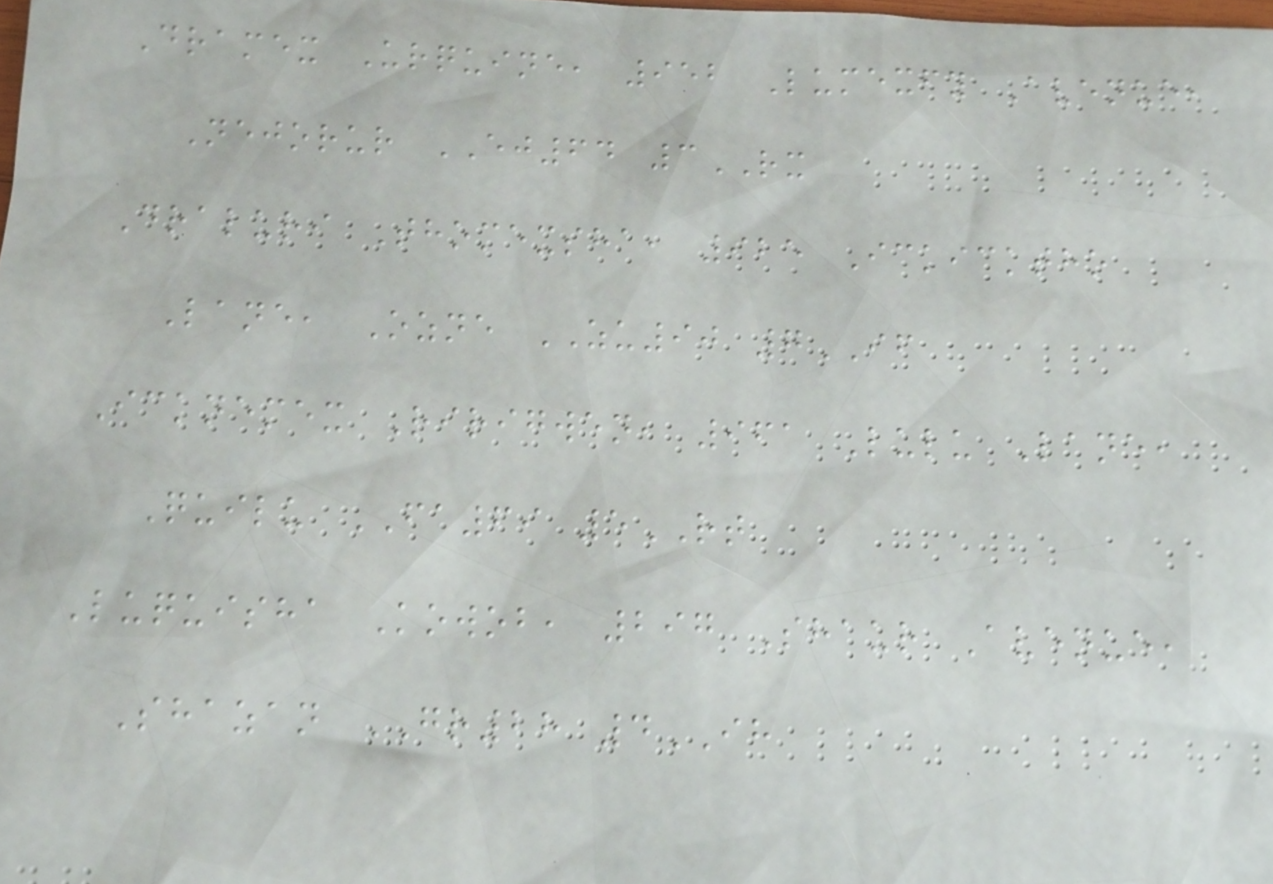Dramex Urquine, 952 Lumexfy Avenue,
Nejorur EJ64 3RX
Draluri Thomexsha, 925 Ickicktho
Lane, Ozne ZU90 7IF
Icknemex Ririgwen, 961 Lulu Lane,
Quilu FA69 5RT
Luquisha Kowob, 297 Shaur Avenue,
Shazan GR28 4IH
